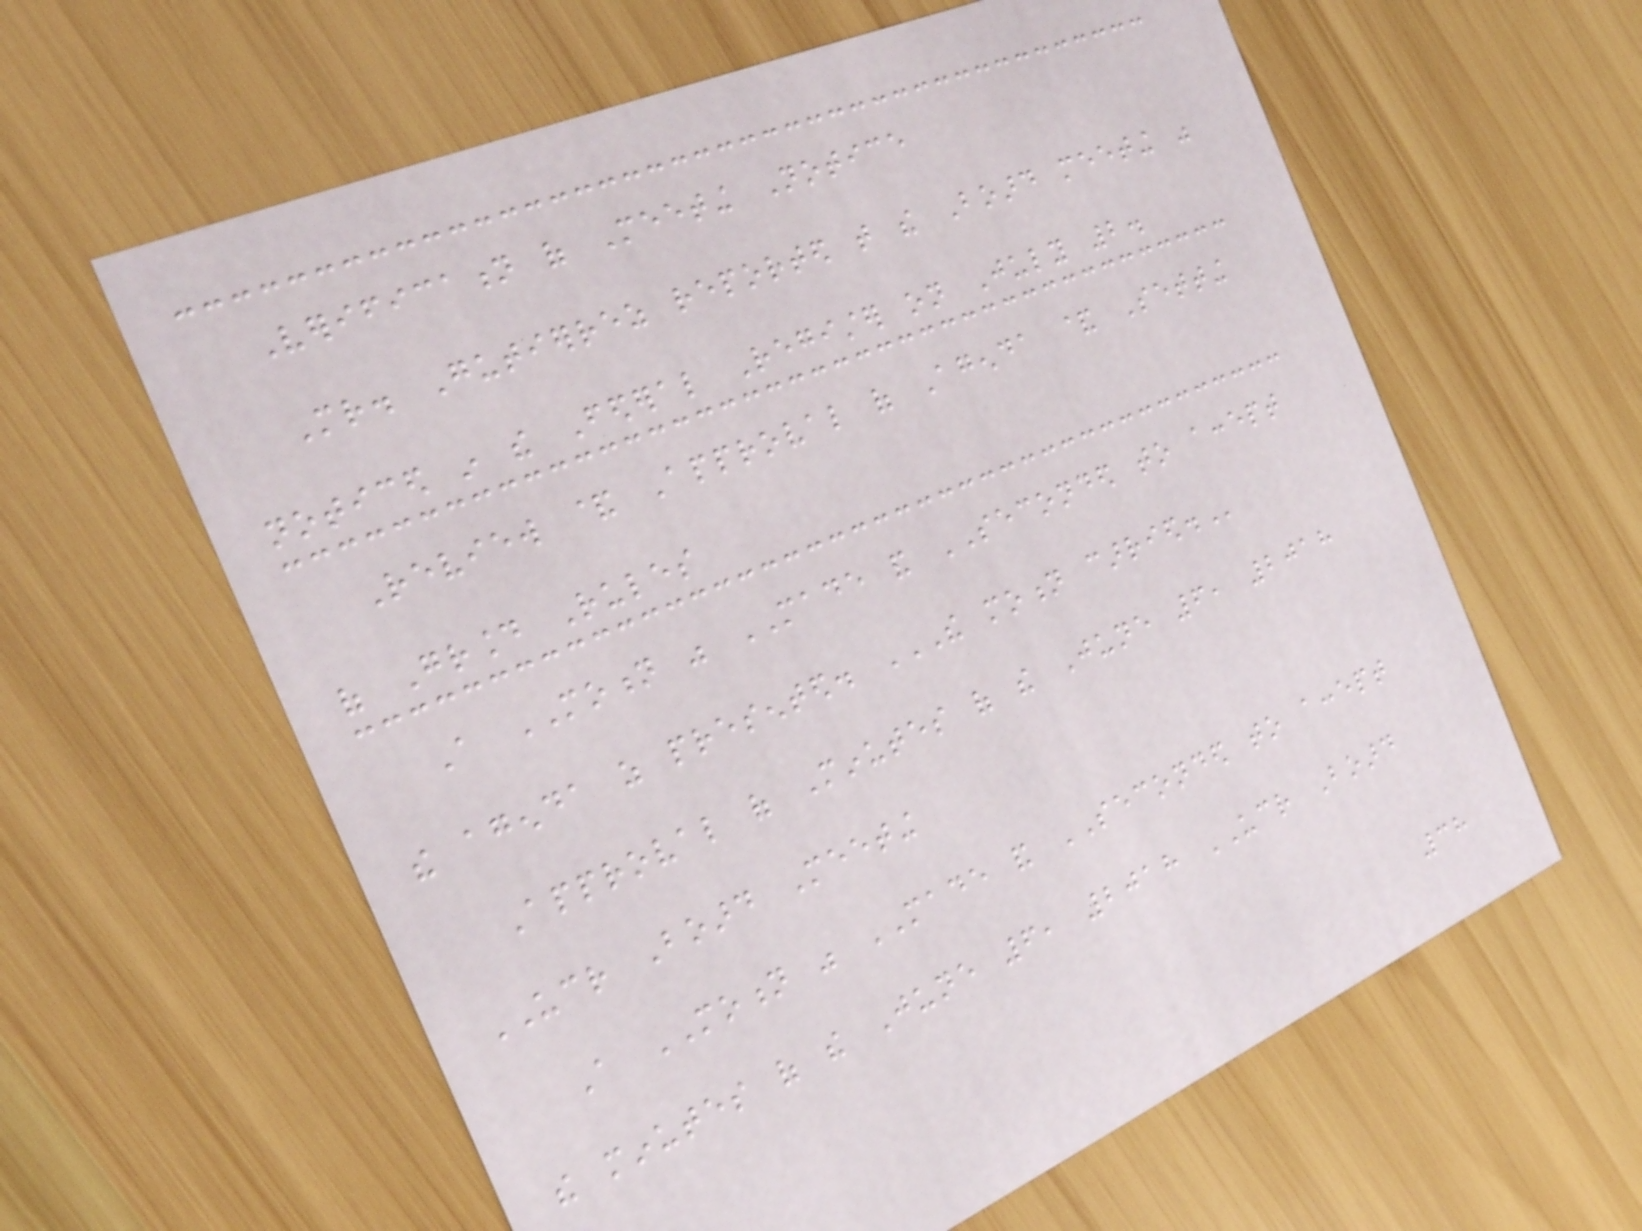Verification of Meeting Notice
Mr. Gutierrez reported that the Board meeting was
noticed in the Federal Register on July 2.
Review & Approval of Agenda & Setting
of Ground Rules
A MOTION was MADE and SECONDED to accept
the agenda as presented. THE MOTION CARRIED.
Approval of Minutes of the June 6, 2018
UCR Board Meeting
A MOTION was MADE and SECONDED to accept
the minutes of the June 6, 2018 UCR Board
38
